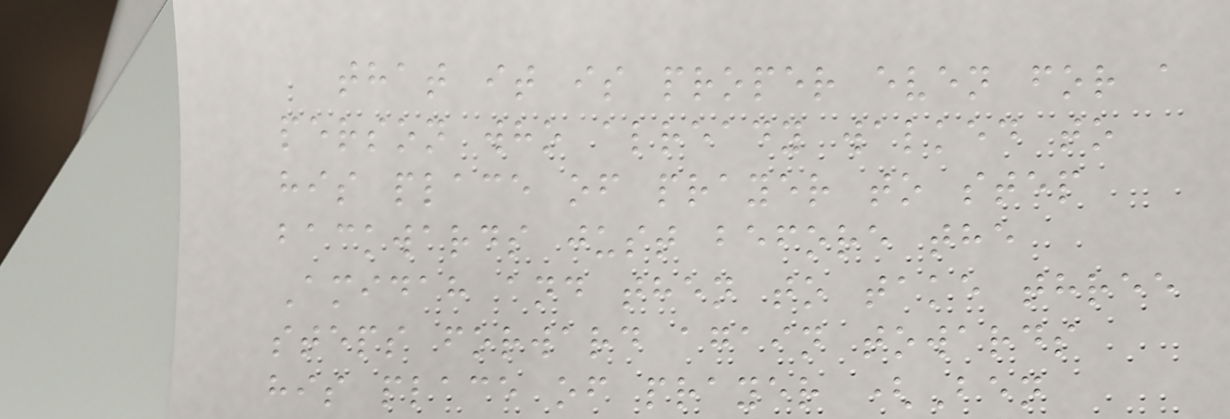that it is proper even for a
person who already walked to
his place of prayer to step
backwards just before the
Amidah and then to take three
steps forward again towards
his place of prayer (Ben
